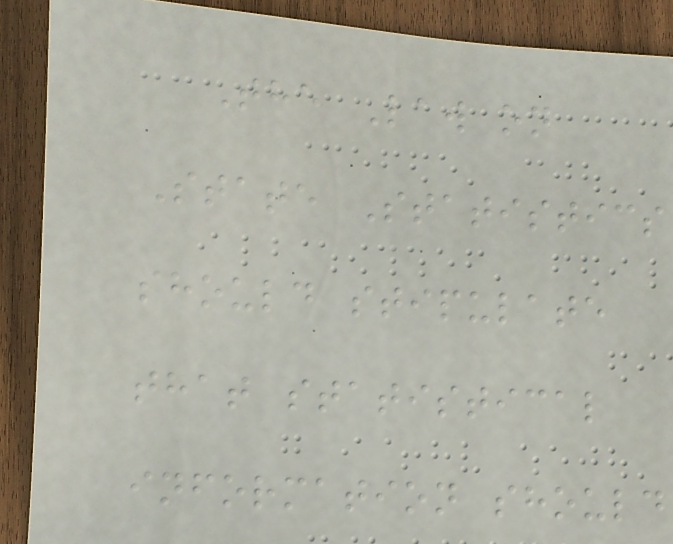The Law on
State Statistics
should stipulate
that statistical
information should
